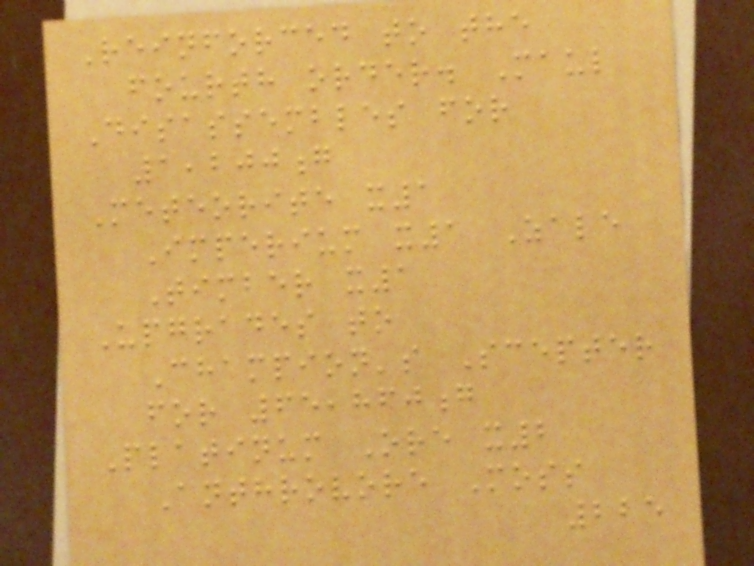Reinforced to the
fourth order. Maul
Disassembles for
1,200g
Meteorite x1
Imperium x1 Zale
Timber x1
Upgrades to
Champion's Scepter
for 65,860g
Platinum Ore x2
Anthrovore Moss
225
